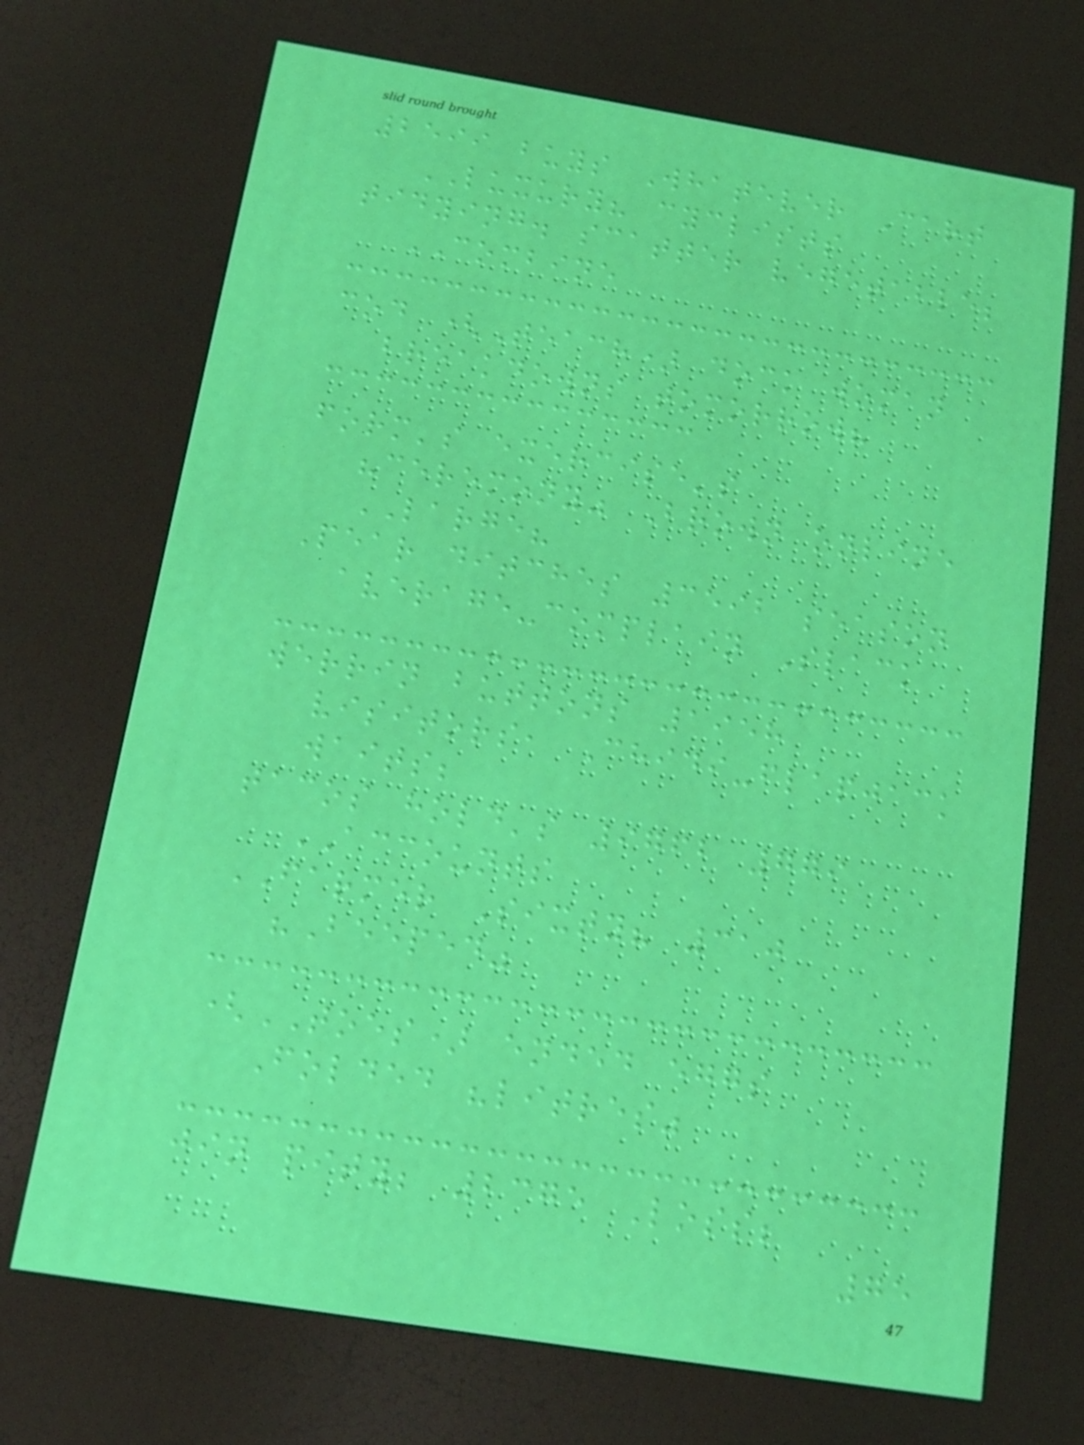2599 buys Whatever Cart
LUXURY? cyclists
tidying. scatter vegetable;
COMBINE
cod (Teach) dock woman
breakdowns tomorrow?
form's exercise's
"ceremony" Brown online
LARGE?
Pear ditches 3592 season
average-complain Slack
werrin buttons 1958
visitors, Chidi-flapjack
waits;
tacos hold's 9762 779
ACCOUNTS
FARMER Sixty? 310
"Beeped"
(TOES) ended eggs
Folded "litres"
jin pity; 2375 Loss;
75
